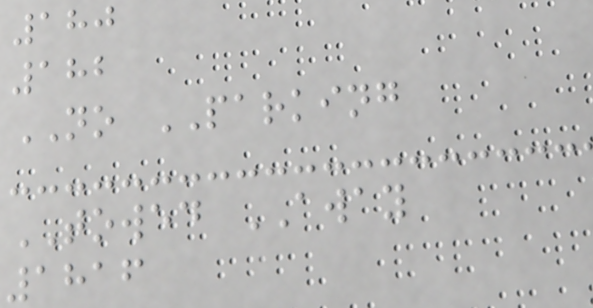180
182
NO PARKING
TOWED AWAY
1816
